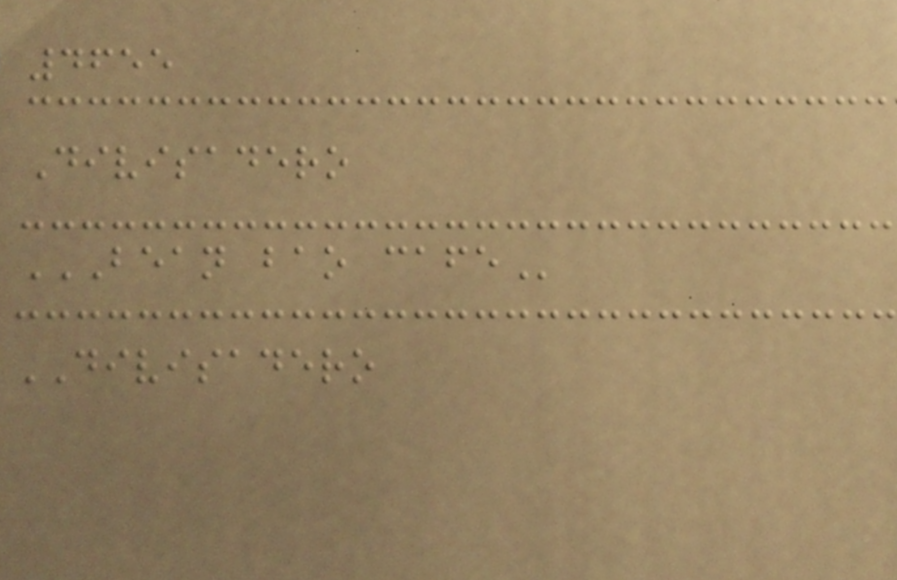4655
Divisadero
BEAN BAO CAFE
DIVISADERO
